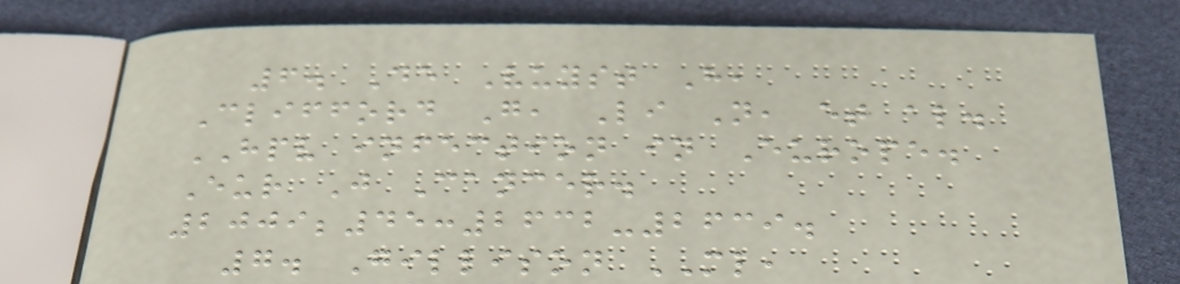6. De Vuyst H,
Clifford G, Li N, et al.
HPV infection in Europe.
Eur J Cancer.
2009;45:2632-2639.
7. Gillison ML,
